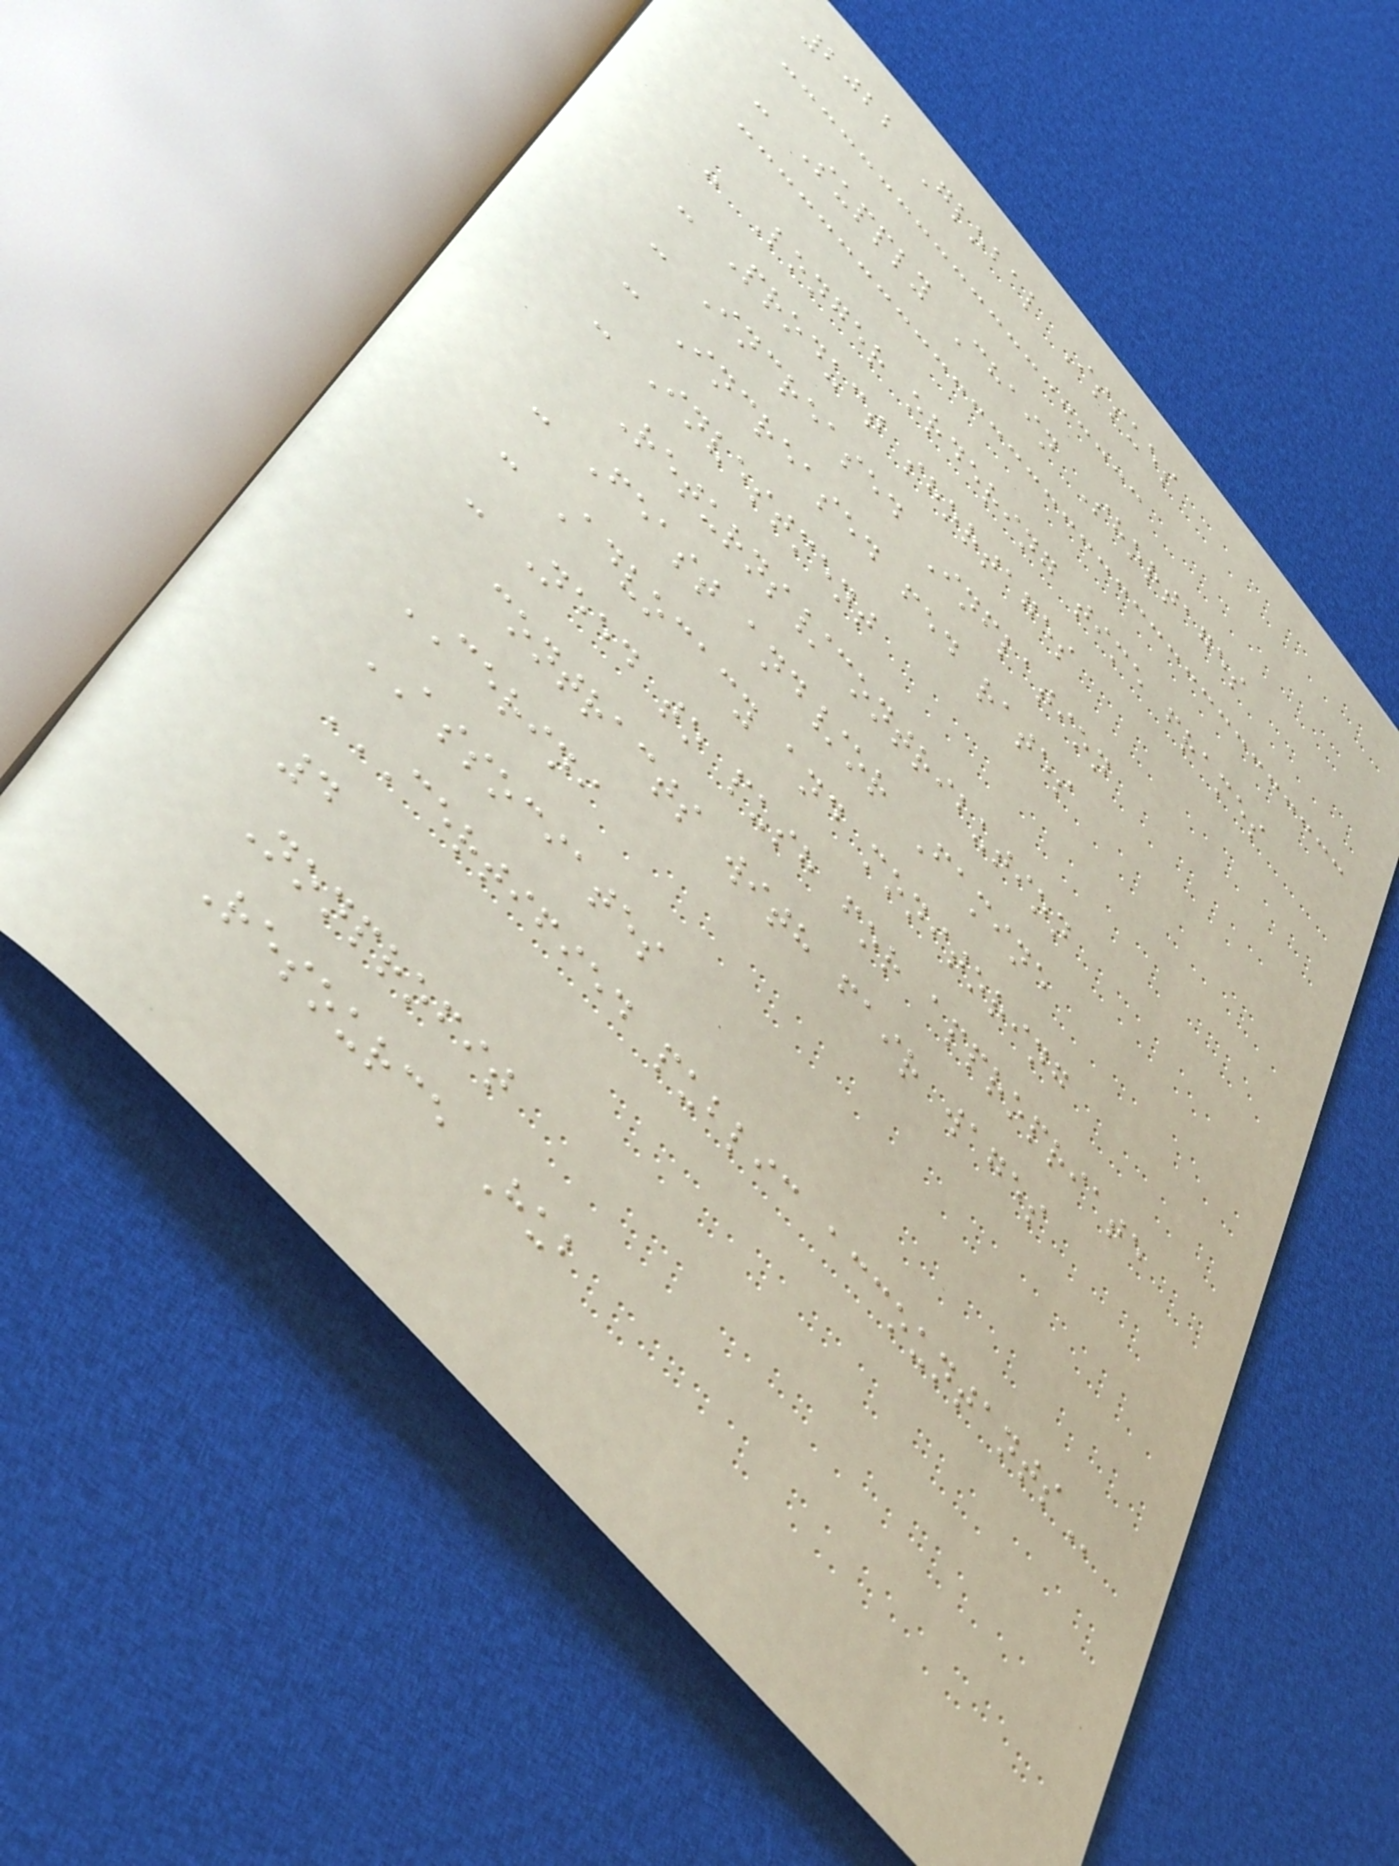2022 Global Issues
- Supply Chain Shortages
- Longer ordering time frames
- Product shortages
- Increased Inflation
- Increased fed rates
- Investment
Returns/contribution
- Feast and/or Famine
- Advocacy and monitoring
- Need to push for appropriate
contracts with fair wages
CERINI
ASSOCIATES
CERTIFIED PUBLIC ACCOUNTANTS
4
Nonprofit
Resource Hub
